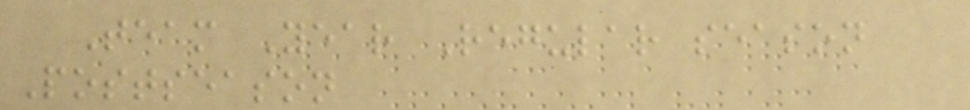Team Year Regular season
Postseason
